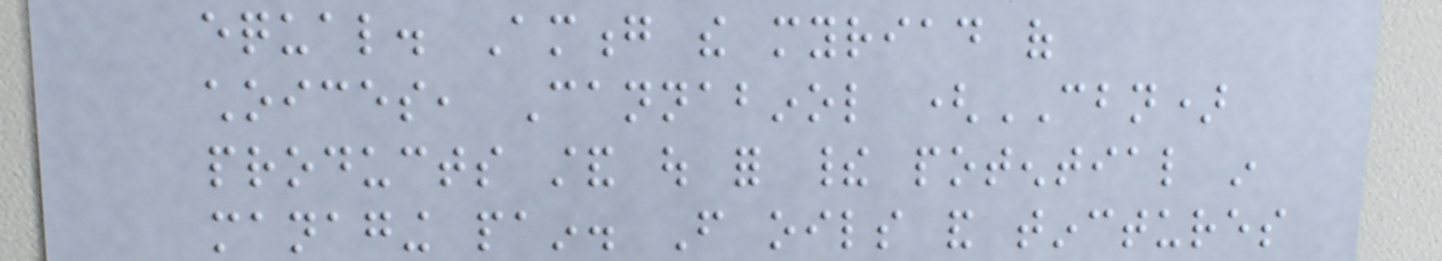equal. Among the myriad of
choices, Cannabinol (CBN)
products stand out for their potential in
managing pain. From oils and tinctures
